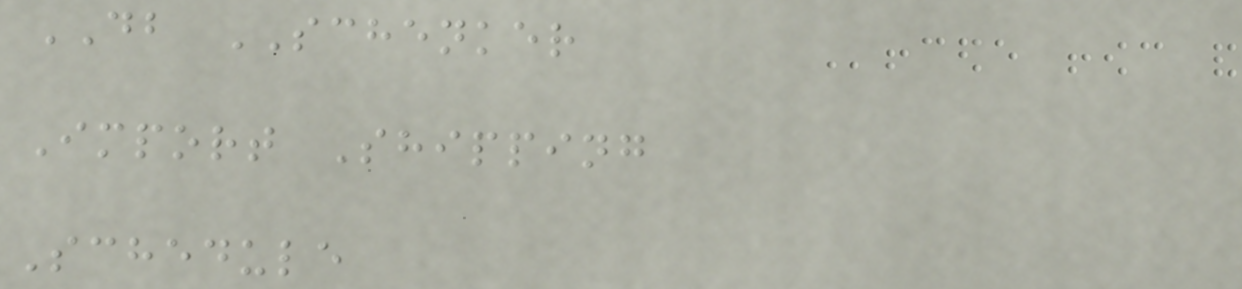DB SCHENKER
Import Shipping
Schedule
